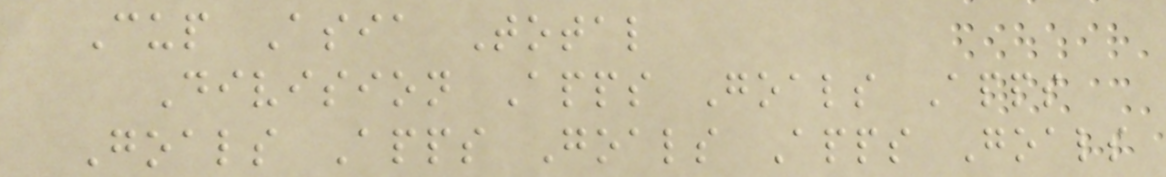Cup Asia Total
Division Apps Goals Apps
Goals Apps Goals Apps Goals
